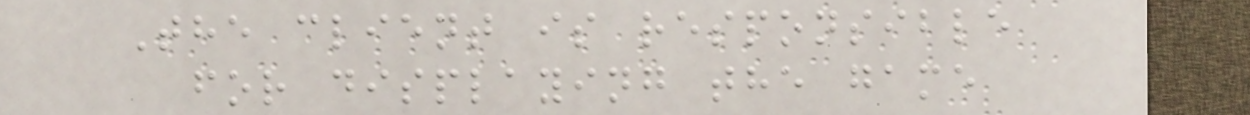The client is responsible
for displaying the game
